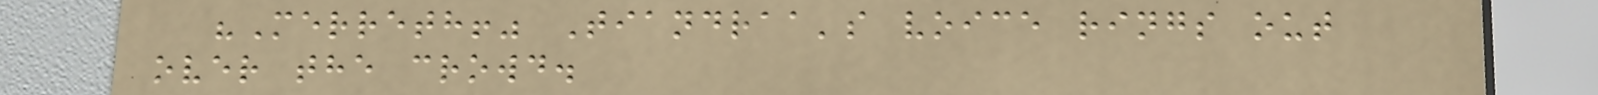"Merreth!" Tiandraa's voice rings out
over the crowd.
